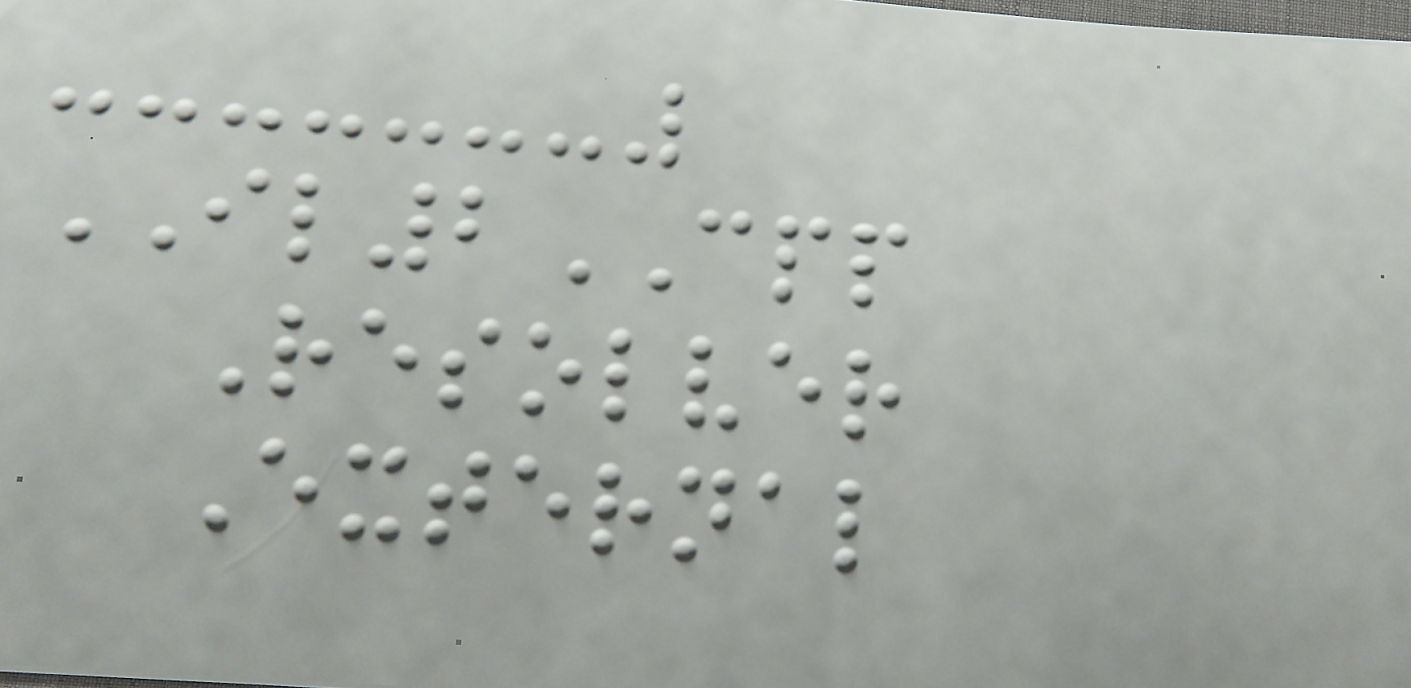IL2CPP
Resolver
External
